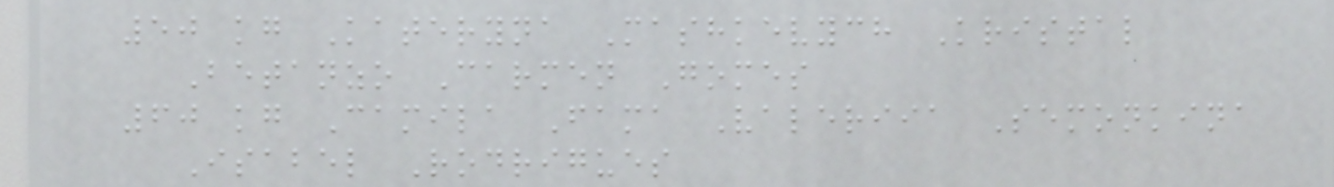50 kg Kateryna Mashkevych Kristal
Betanzo Carmen Gomes
60 kg Camila Fama Valeriia Semonkina
Isabel Rodrigues
